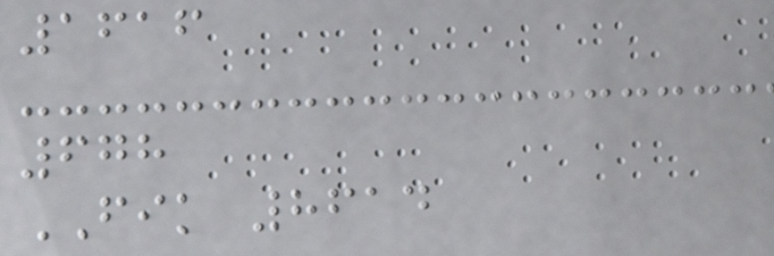1616
678
FIK 8614
